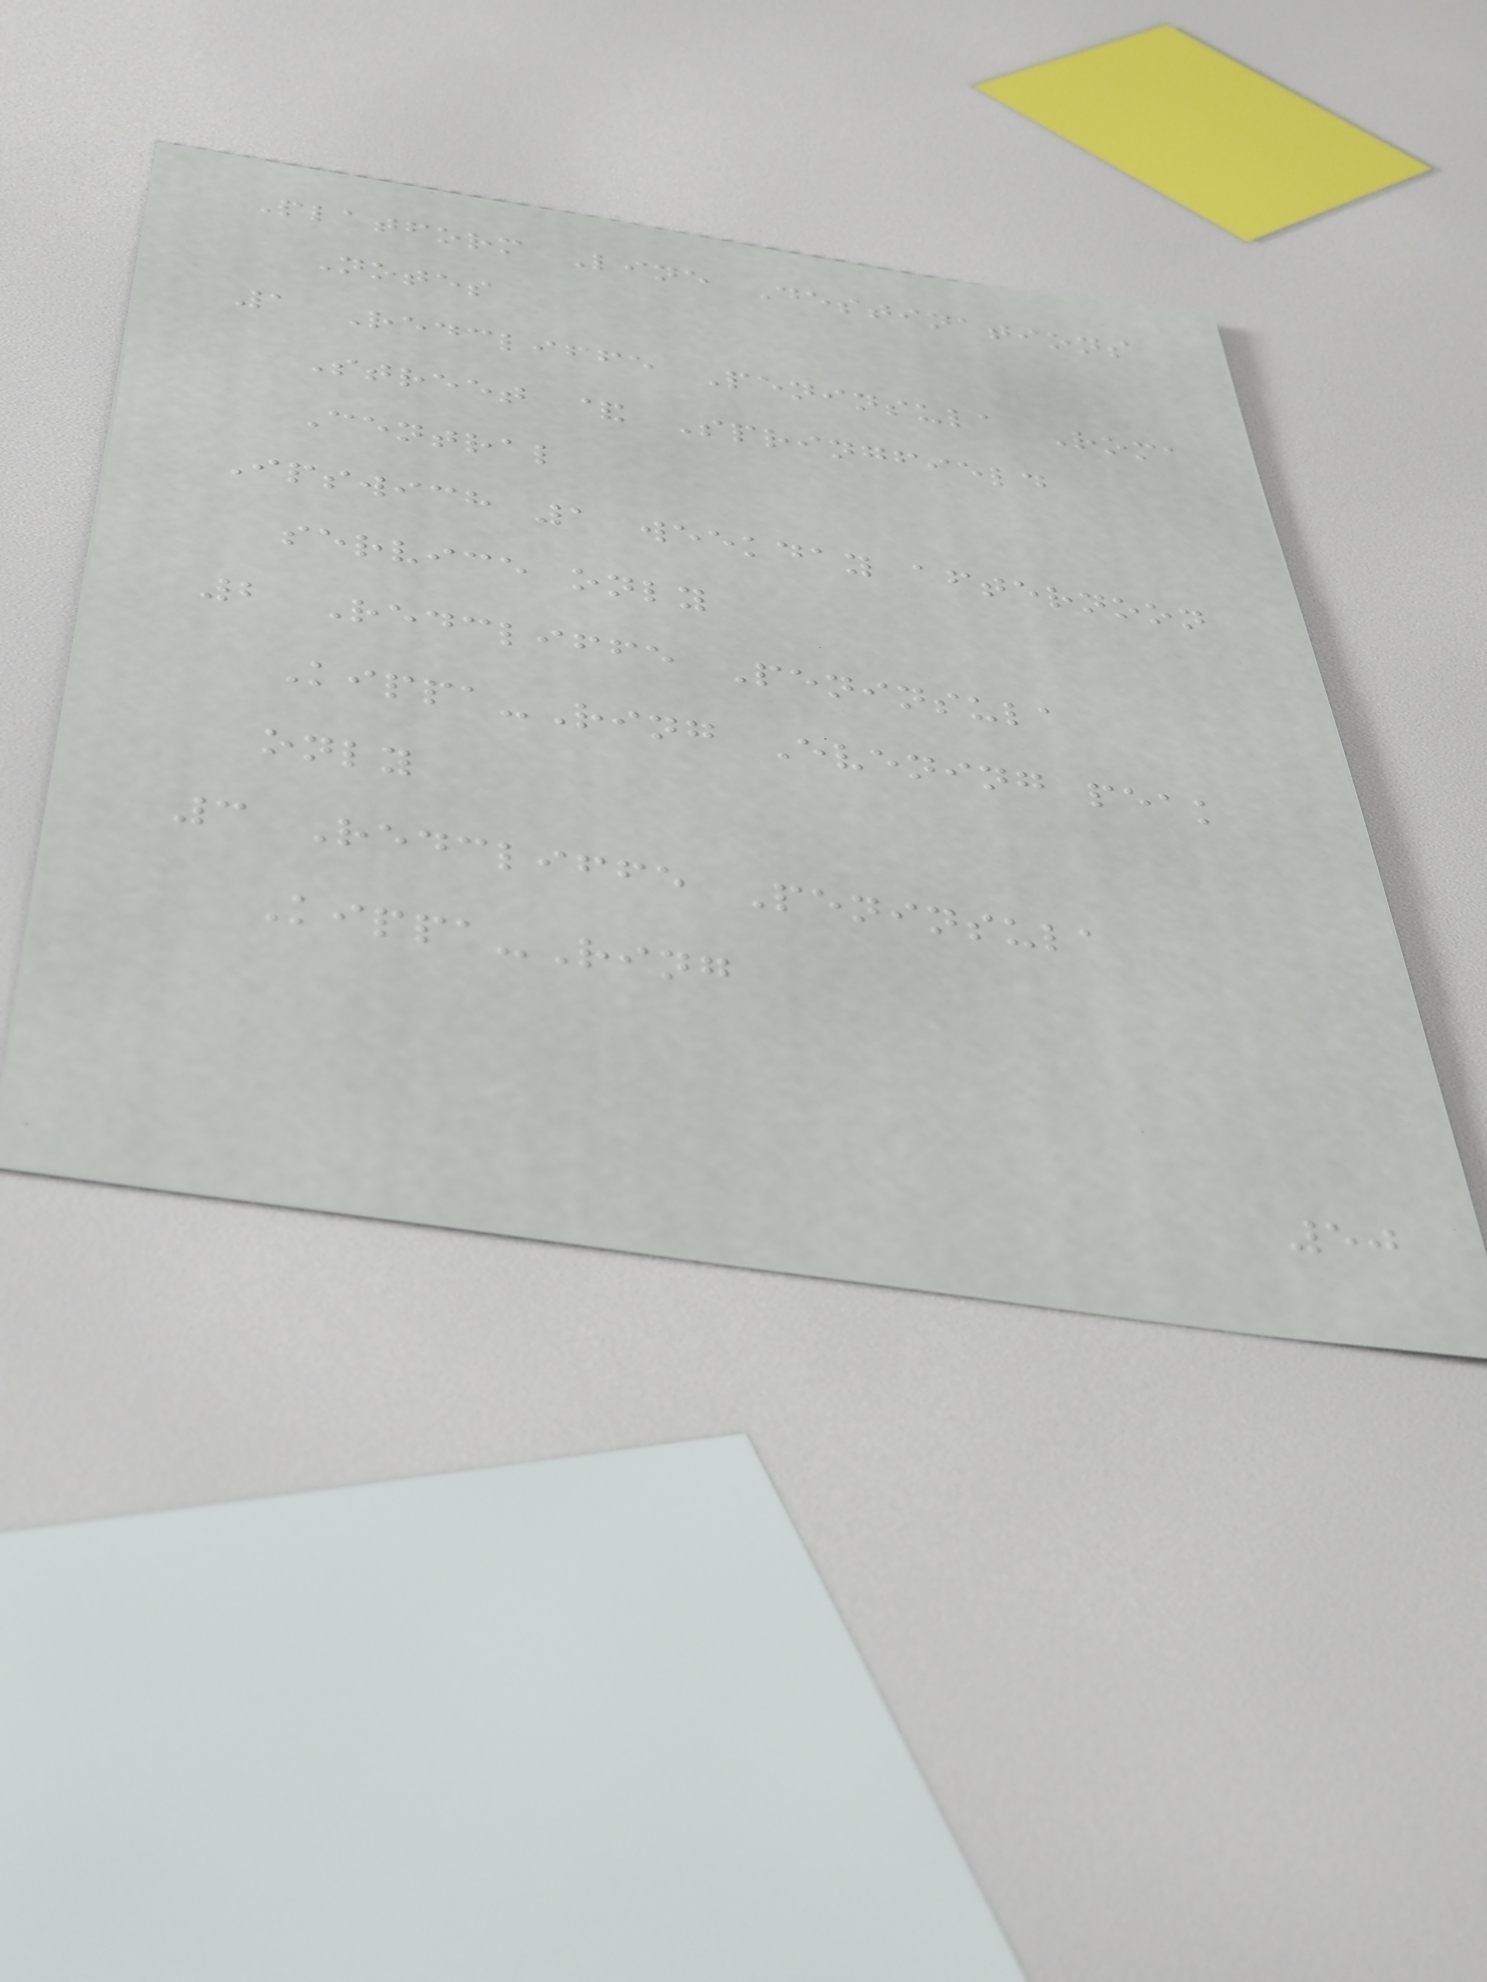Platform Line Destinations
Notes
1 Redcliffe Peninsula Roma
Street & Springfield
Central
Ipswich 1 weekday afternoon
service only
2 Redcliffe Peninsula
Kippa-Ring Evening peak
only
3 Redcliffe Peninsula
Kippa-Ring
50
